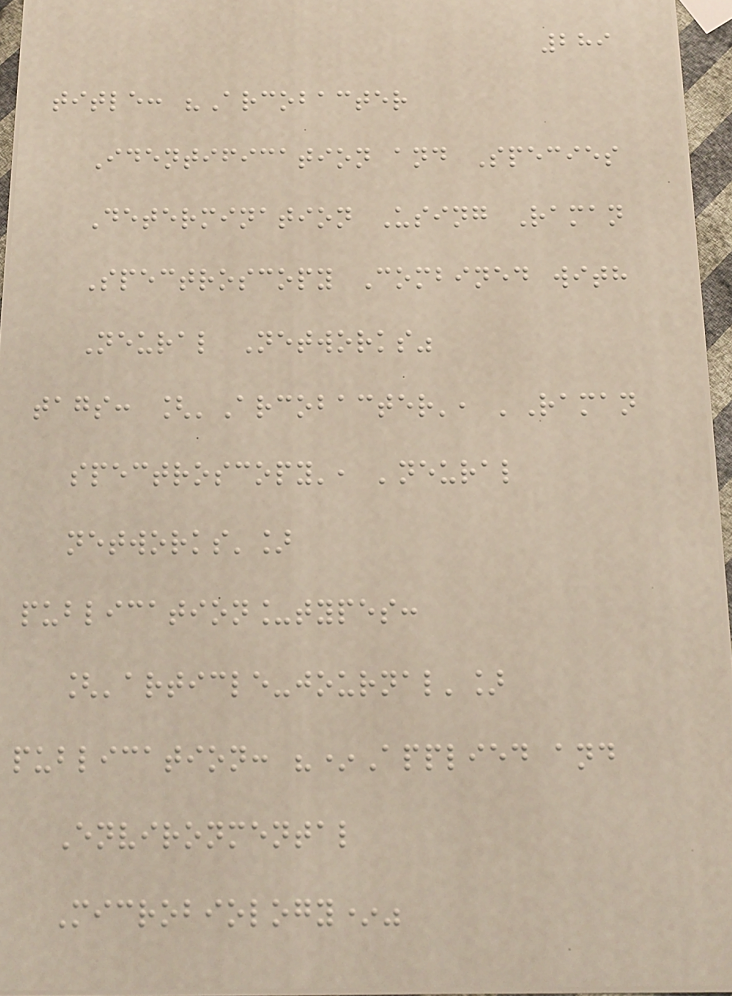289
title: "Arcobacter
Identification and Species
Determination Using Raman
Spectroscopy Combined with
Neural Networks"
tags: ['Arcobacter', 'Raman
spectroscopy', 'neural
networks']
publication_types:
['article-journal']
publication: "*Applied and
Environmental
Microbiology*"
